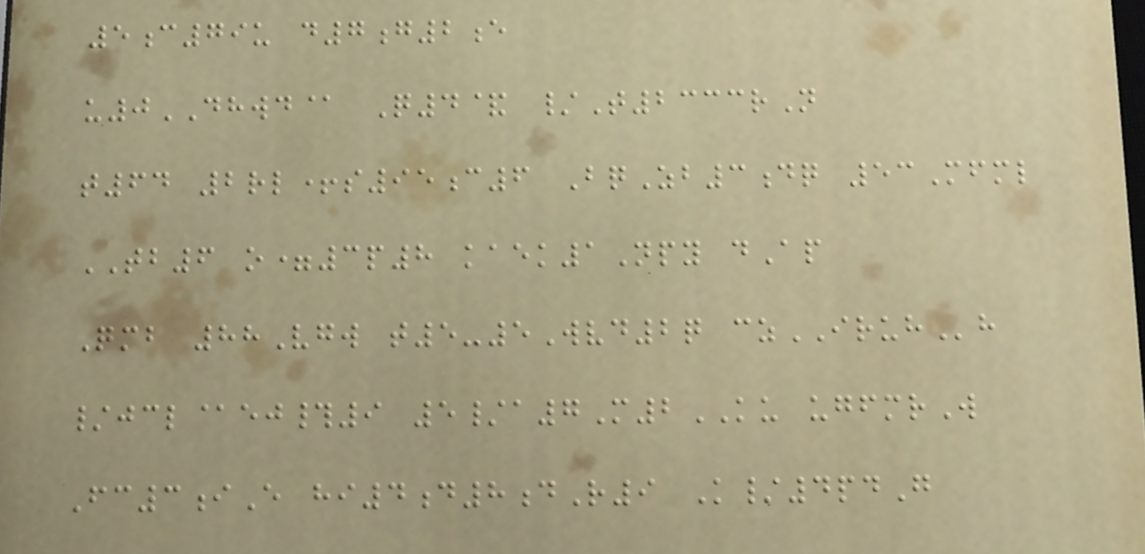5c79u d7g2e
u0DHWD@ Q4& /T2333rN
t64 2rl+s95c6 BqZb3dq 53Mfml
TB6 o=3p8 kaek1Npy dAp
Qmb 88Vgw t5-5Wvd2q czIRUHh
/jcl@ej#9 5/a7M2KU ugfmrW
Fc3iE hi4d8dR9 K/4pdG
